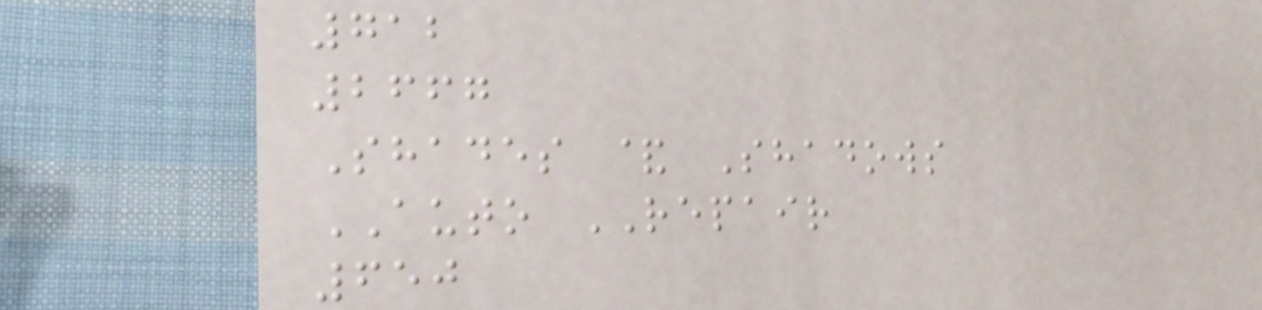712
2667
Shades & Shadows
AUTO REPAIR
650
